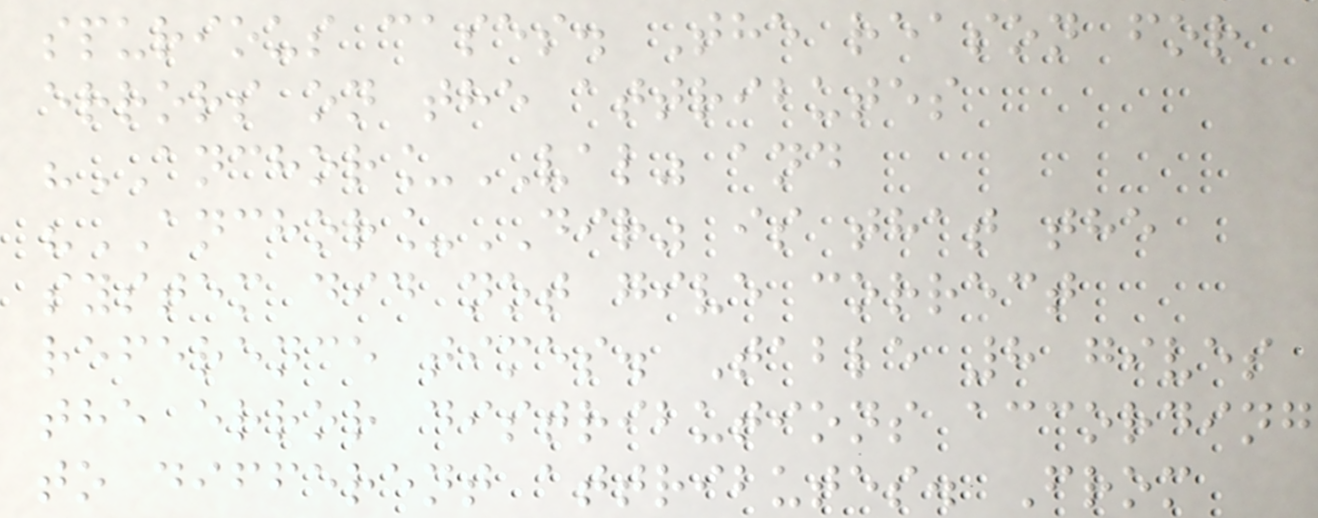spurious cases. The reason for
errors on the attributes
"ANCHOR_VAL" and
"ANCHOR_DIR" is that the
system did not give correct
reference times. Table 8 gives
the error distributions according
to different attributes. From
